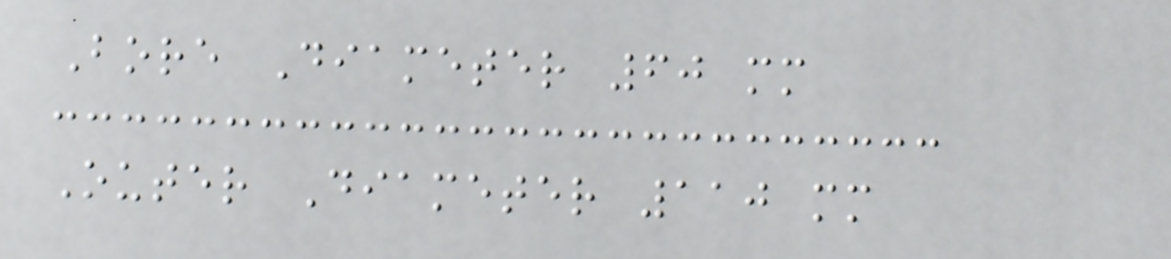Bore Diameter 60 mm
Outer Diameter 110 mm
